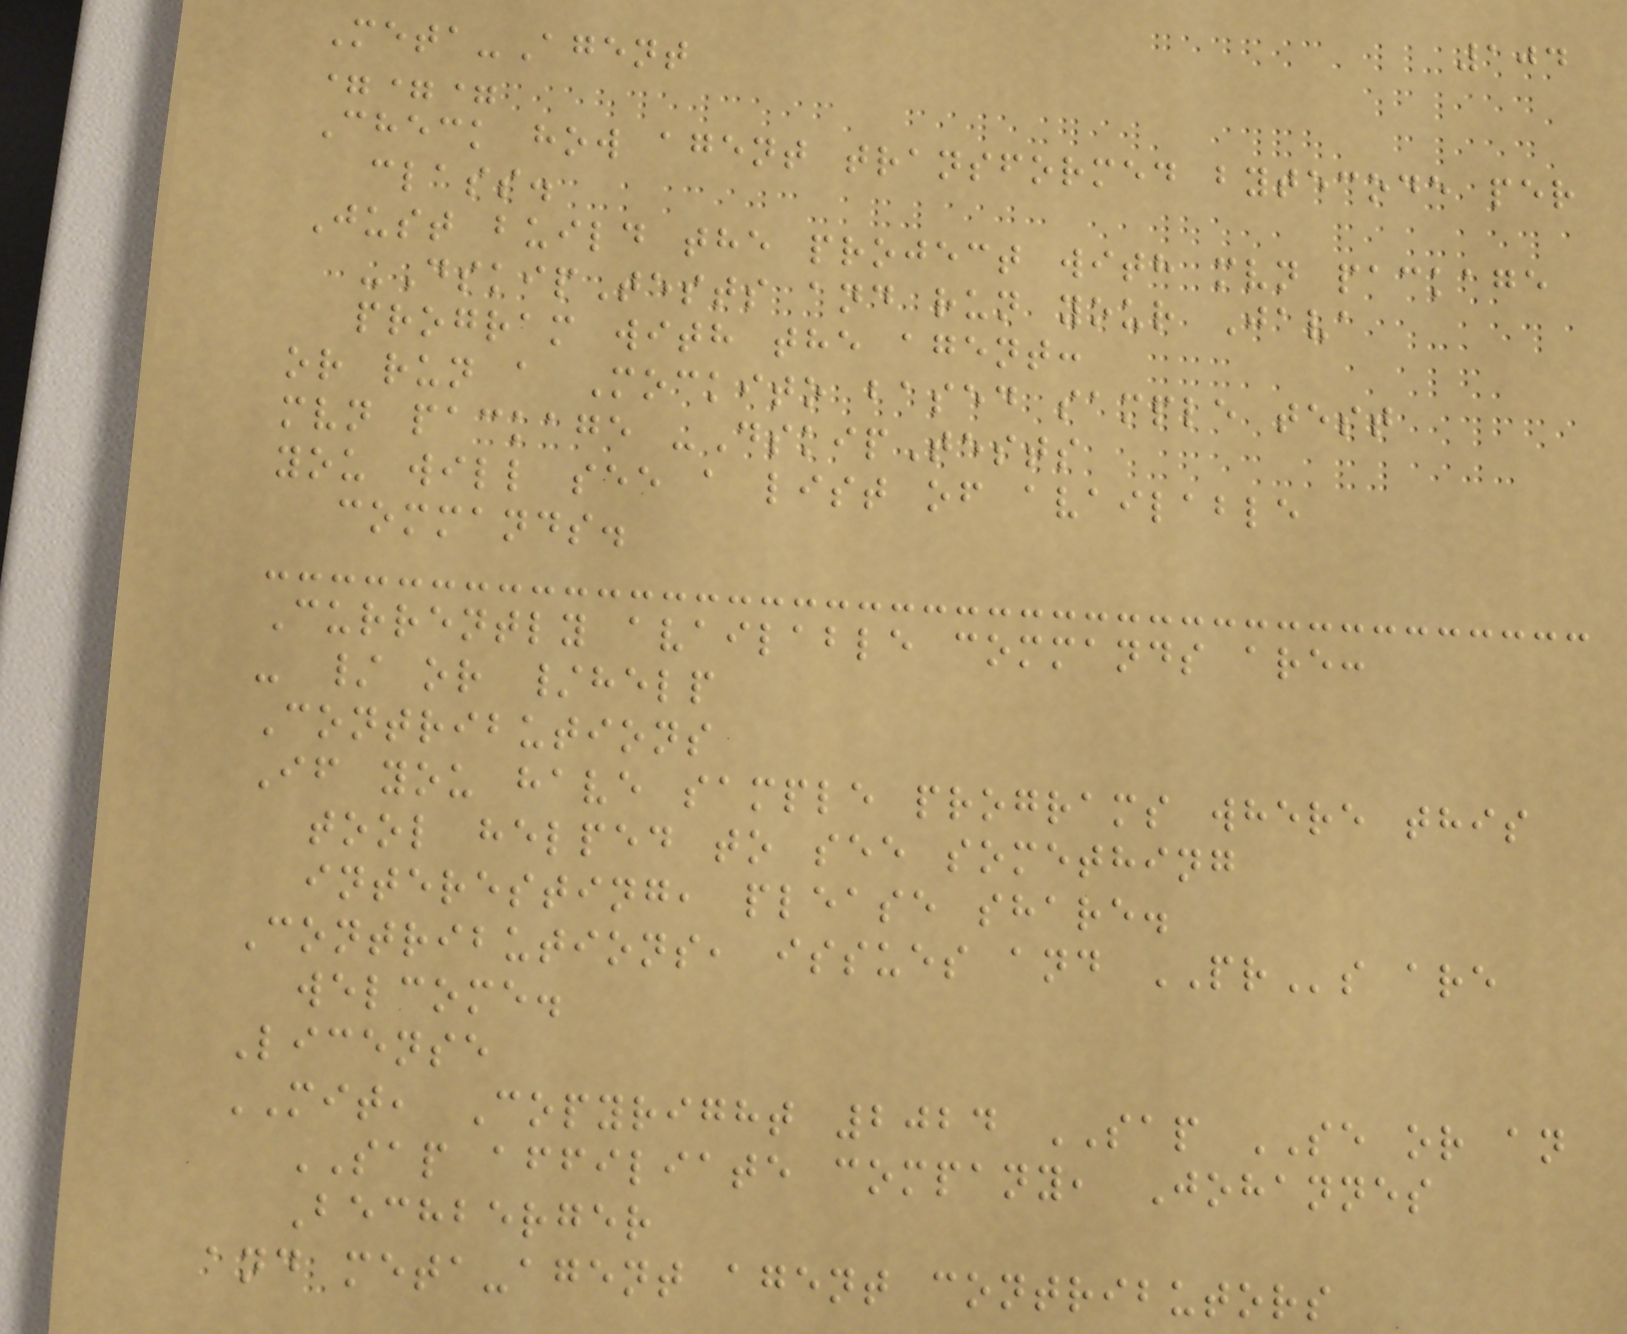104
Meta-Agent
===
Check how agent transformed bytecode per
class.
Just build the project with mvn package
-DskipTests and run your Java
program with the agent:
or run a Mockito based sample test
mvn package -DskipTests
you will see a list of available
commands.
Currently available commands are:
- / or /help
Contributions
If you have sample programs where this
tool helped to see something
interesting, please share.
Contributions, issues and PRs are
welcome.
License
MIT, Copyright 2024 SAP SE or an
SAP affiliate company, Johannes
Bechberger
and meta-agent agent contributors
